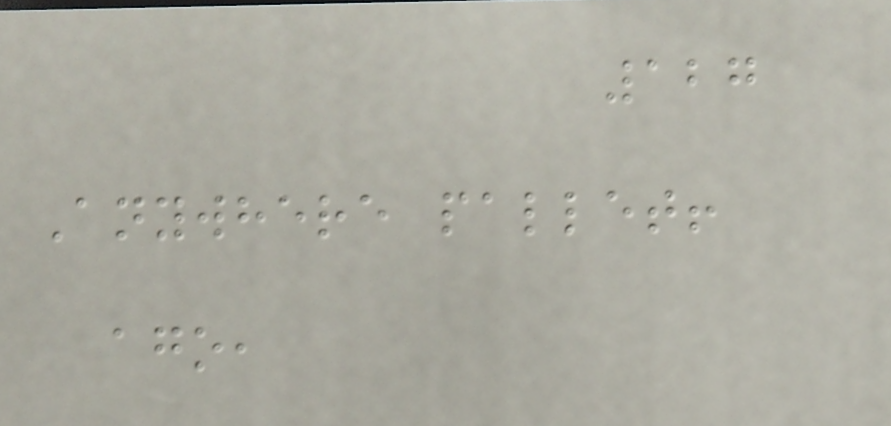127
Anywhere pallet!
ago,
